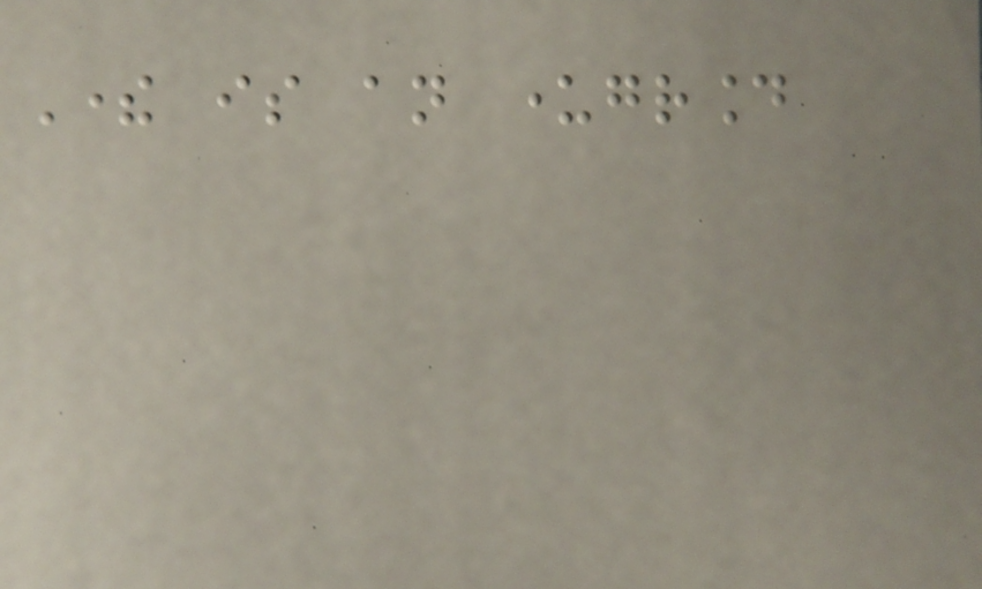There is an underground
